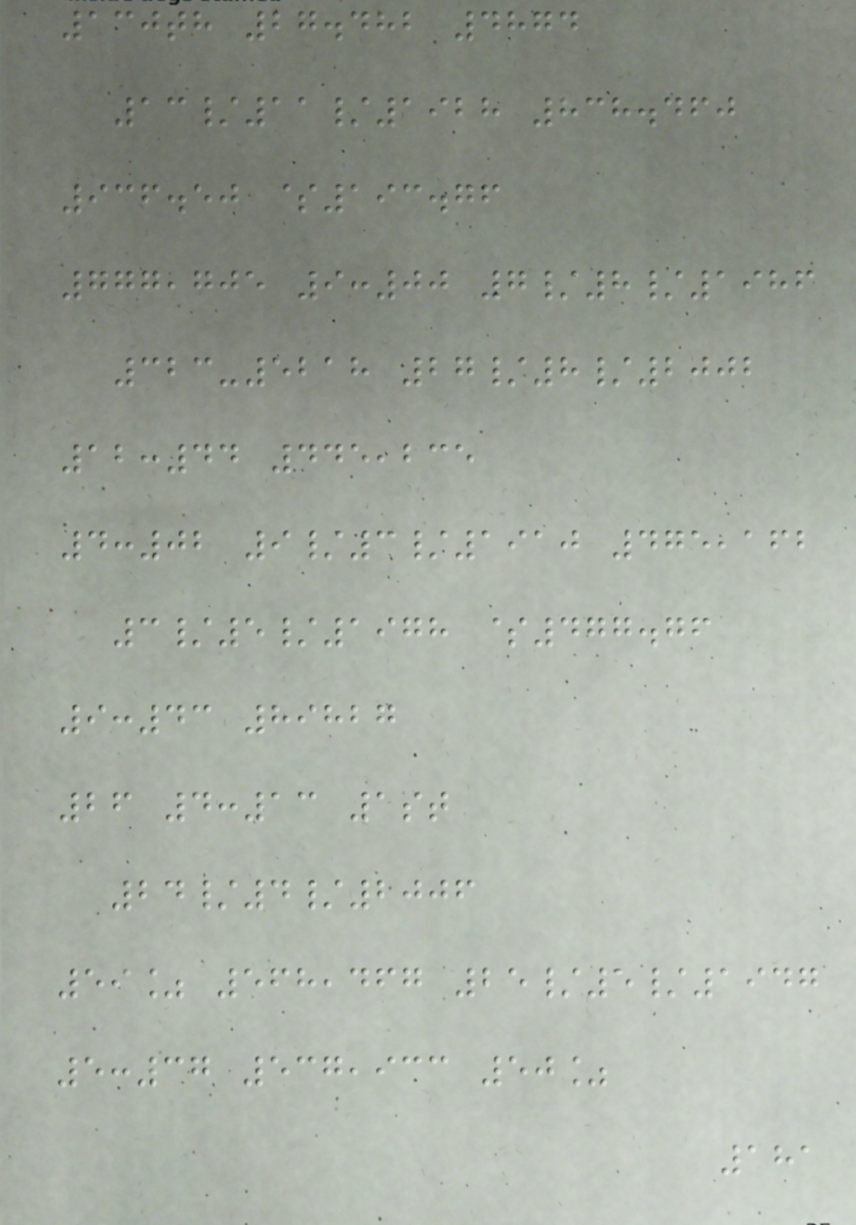130th 27.482 4874
13/11/1928 838.460
936.50 $193.76
777,705 9:00 7/8/1986
323-5218 27/8/2002
12:44 445,235
4:02 9/3/1910 475,162
3/5/1978 $477.76
9:43 89827
26 4:13 1st
24/4/2006
59% 568,467 25/5/1947
5:37 537,933 50%
181
